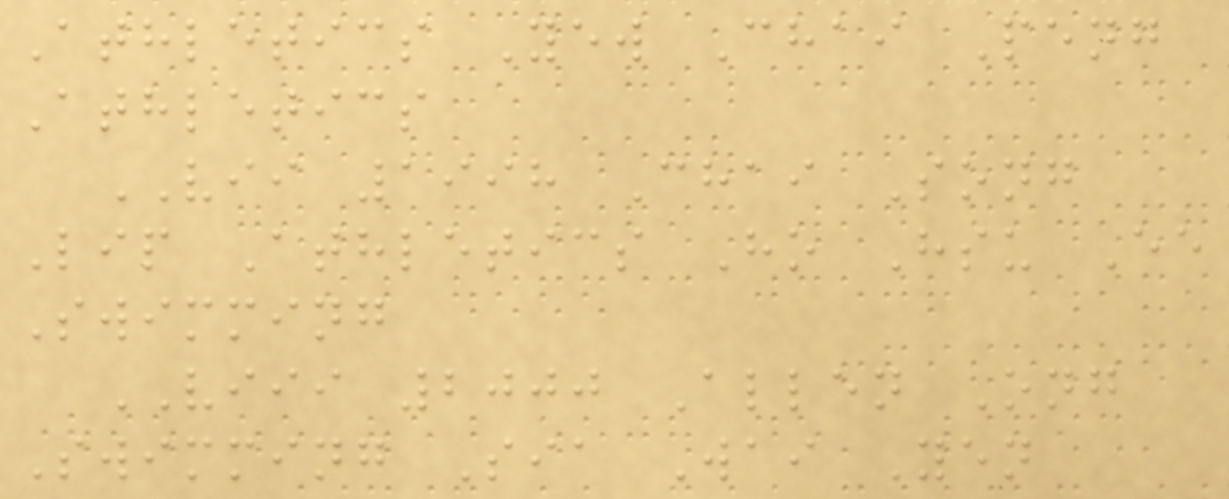Athletics Yew Chai Peng
Athletics
VII 1998 Chai Song
Lip Athletics Ho Hsu Ee
Swimming
VIII 2000 Allen Ong
Swimming Sia Wai Yen
